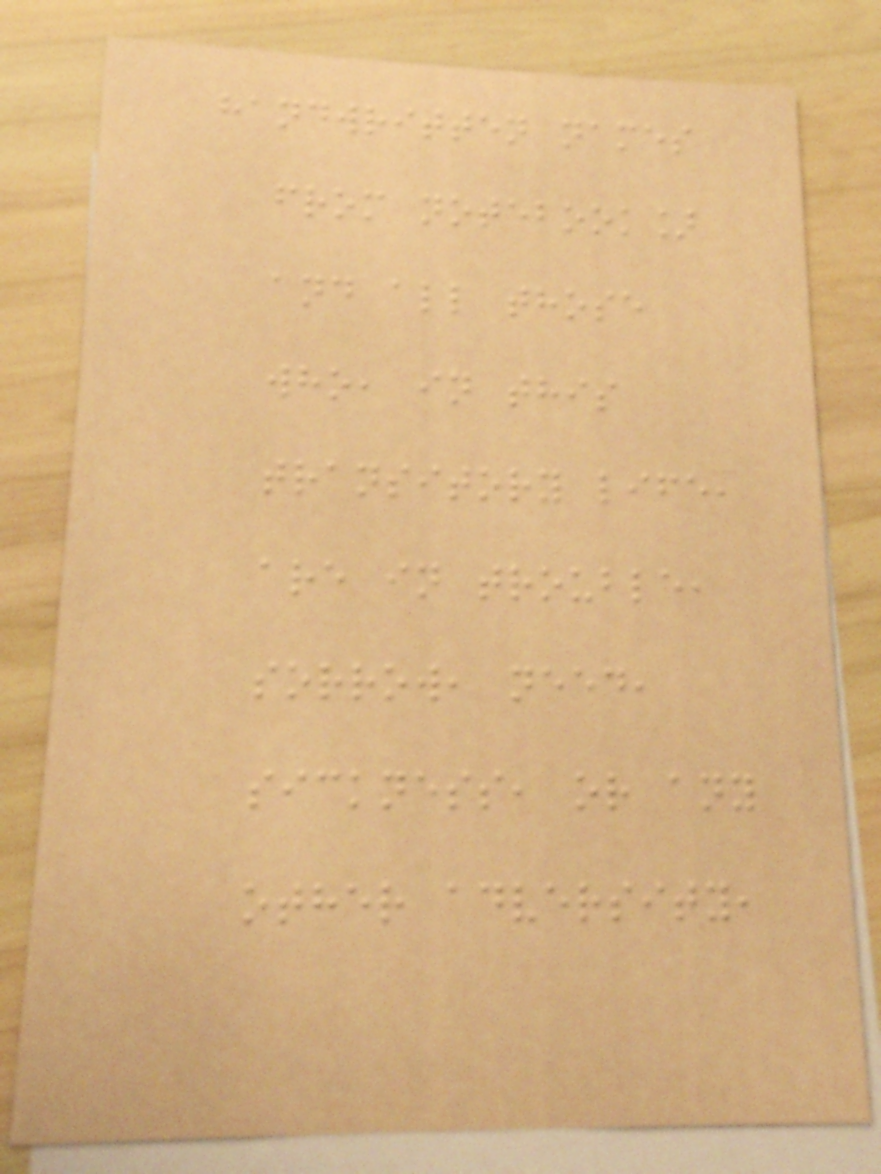handwritten names
from notebook]
and all those
who, in this
transitory life,
are in trouble,
sorrow, need,
sickness, or any
other adversity,
